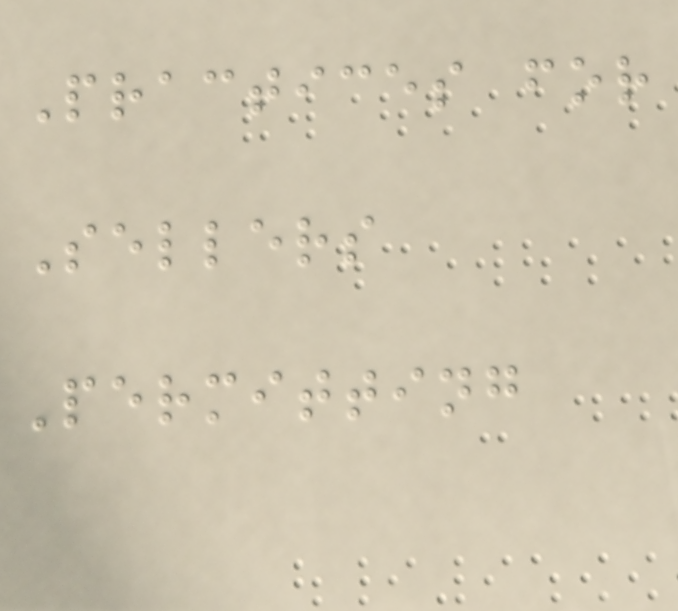Practices for
Sellers
Permitting
